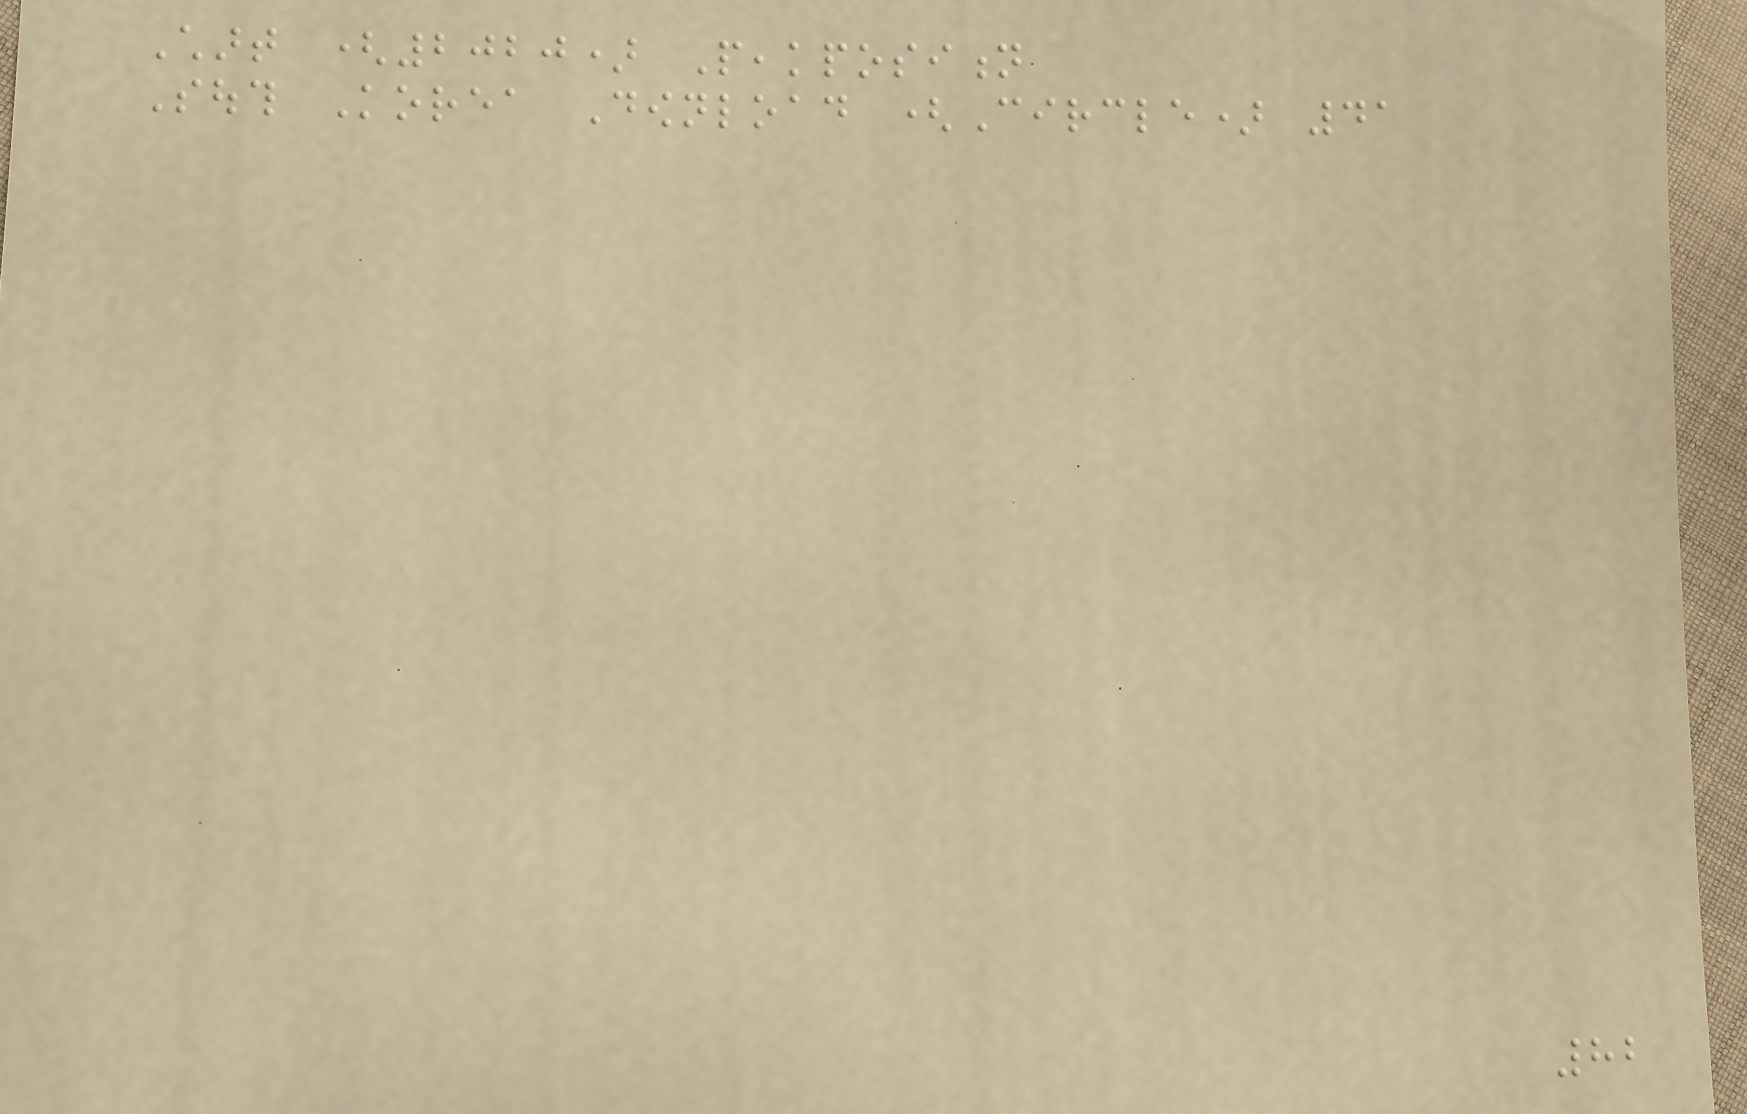Chart (2020) Peakposition
South Korea Download (Circle) 41
82
